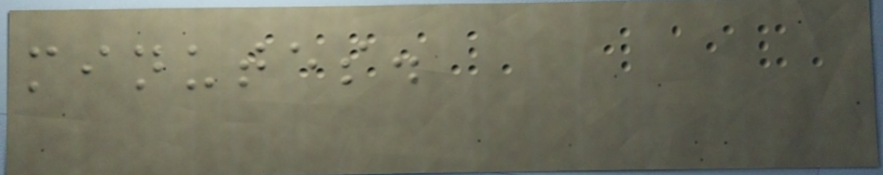minutes.
